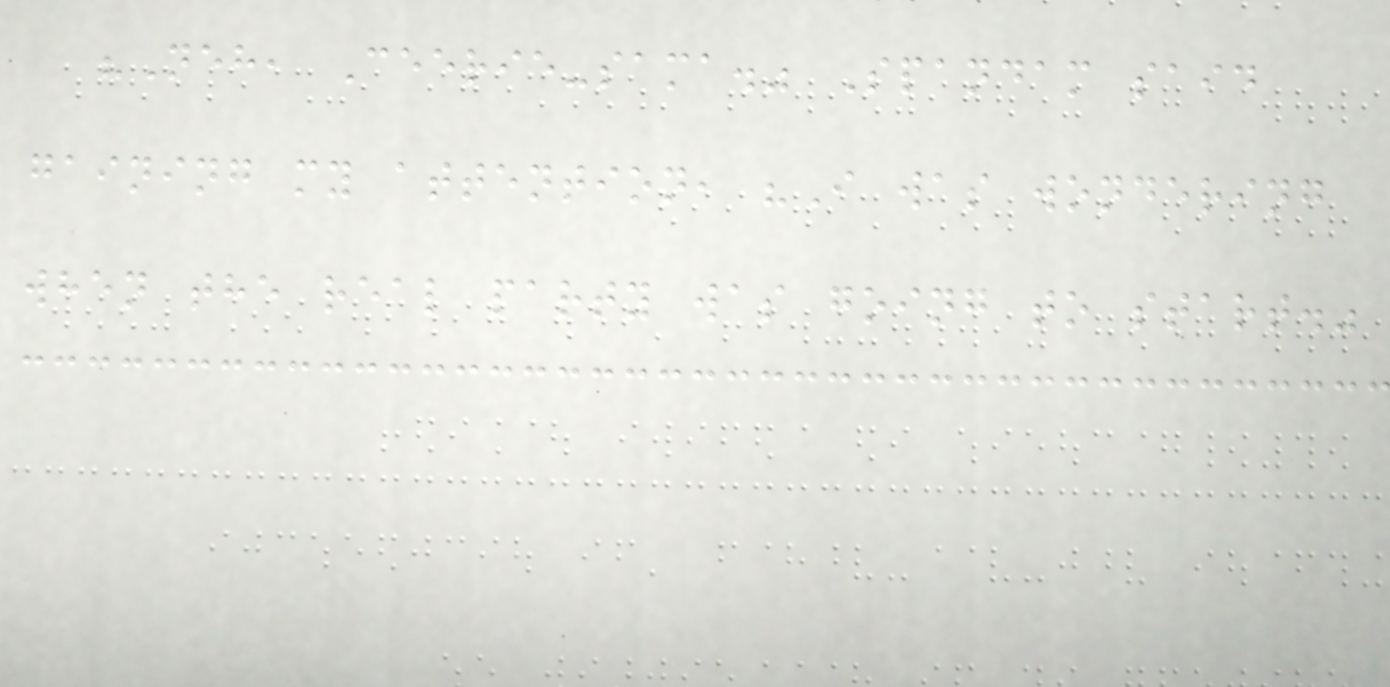"Neh, Ceerie-sama." Spandam said
gaining my attention, "I was wondering
when the real party was going to start."
